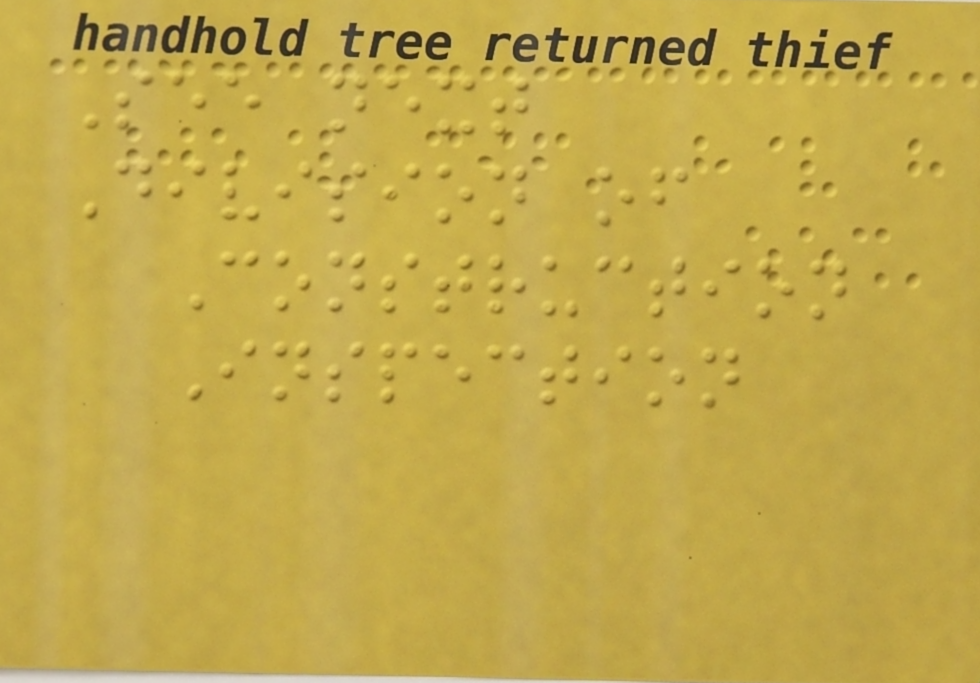See next
Division of
Construction
Inspection
